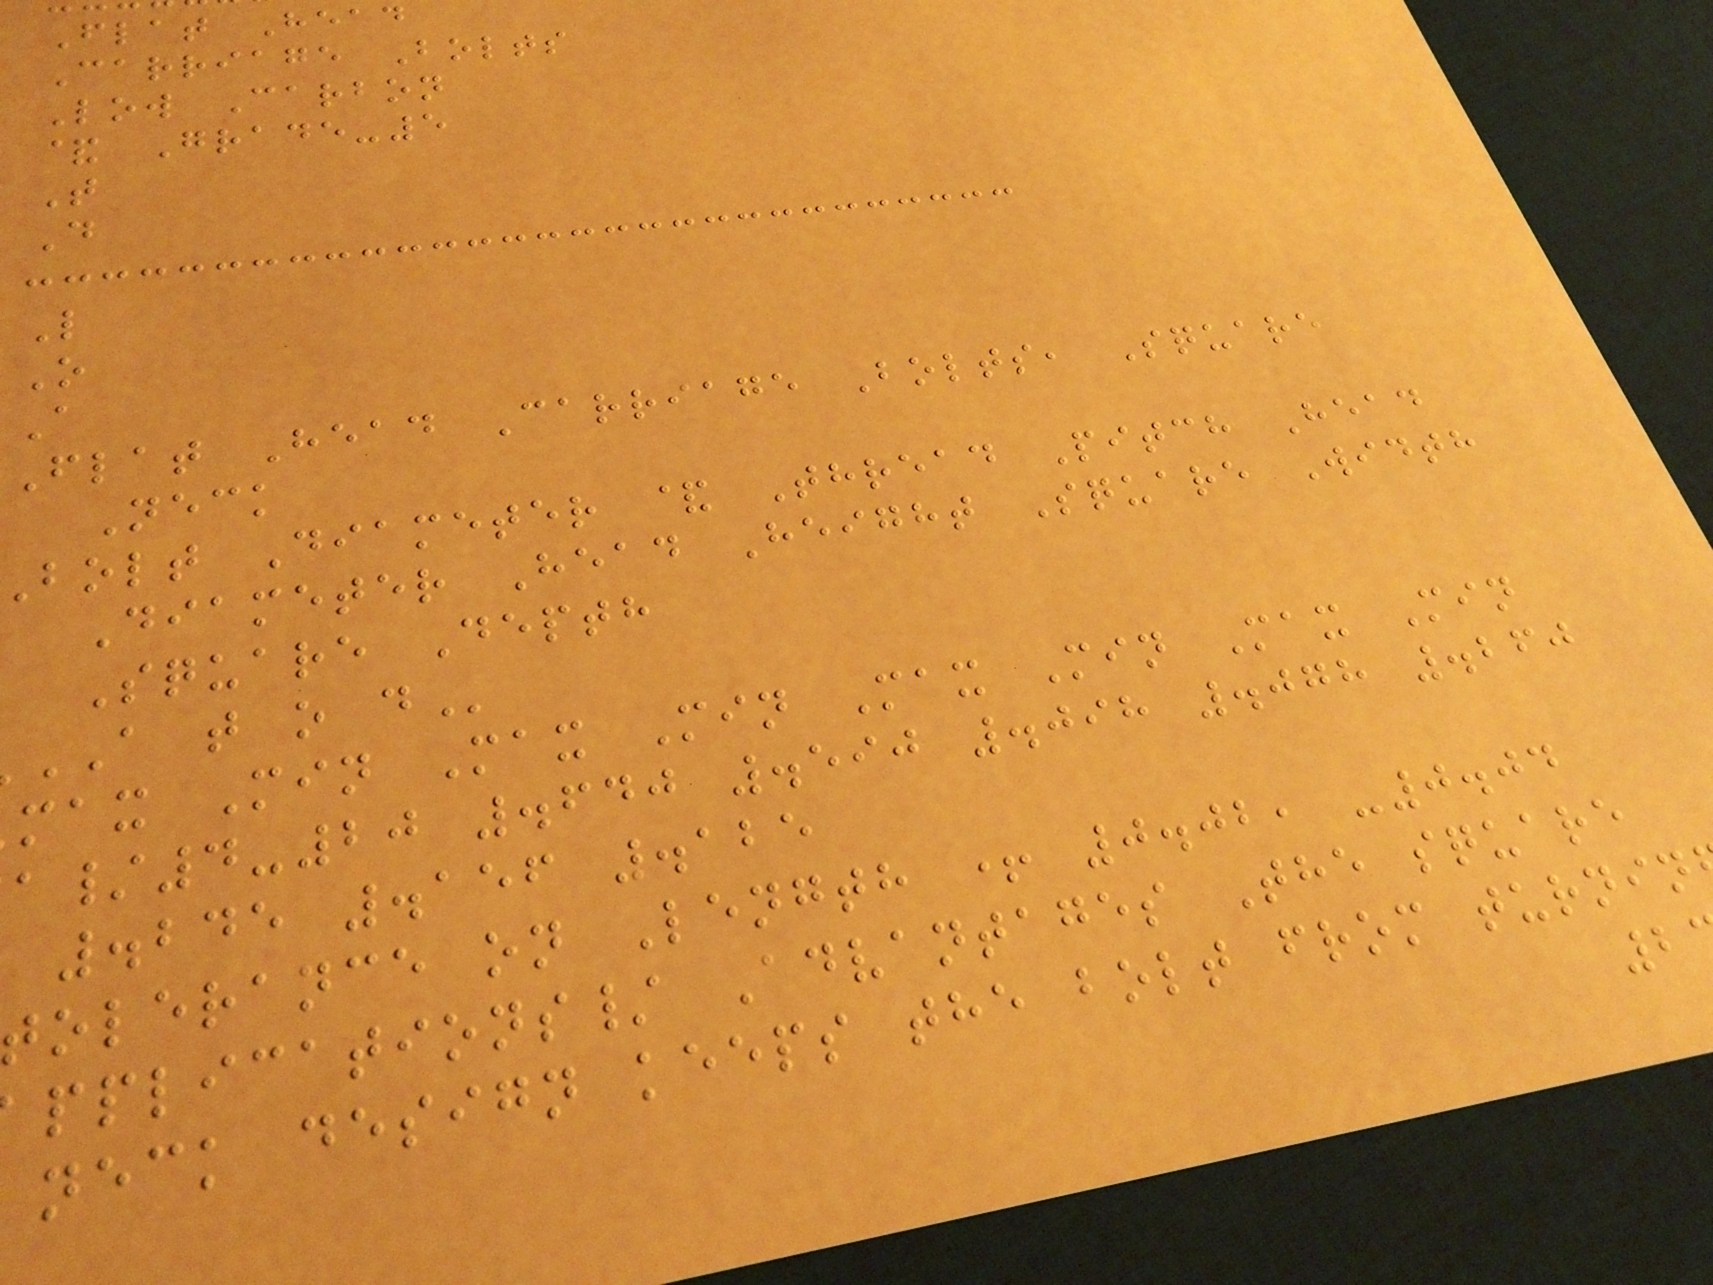Flat Head
Carriage Bolts
Low Carbon
& Grade-5
T
D
L
O
A
Flat Head Carriage Bolts, Square
Neck
bolt Diameter & Thread Pitch Head
Diameter Head Height Square Width
Square Depth
A t o
max Min Max Min Max Min Max Min
/4-20 .640 .590 .098 .078 .260
.245 .156 .125
tolerance on Length + 0.02, -0.04
pplications/ Advantages The square
neck design keeps the bolt from turnin
